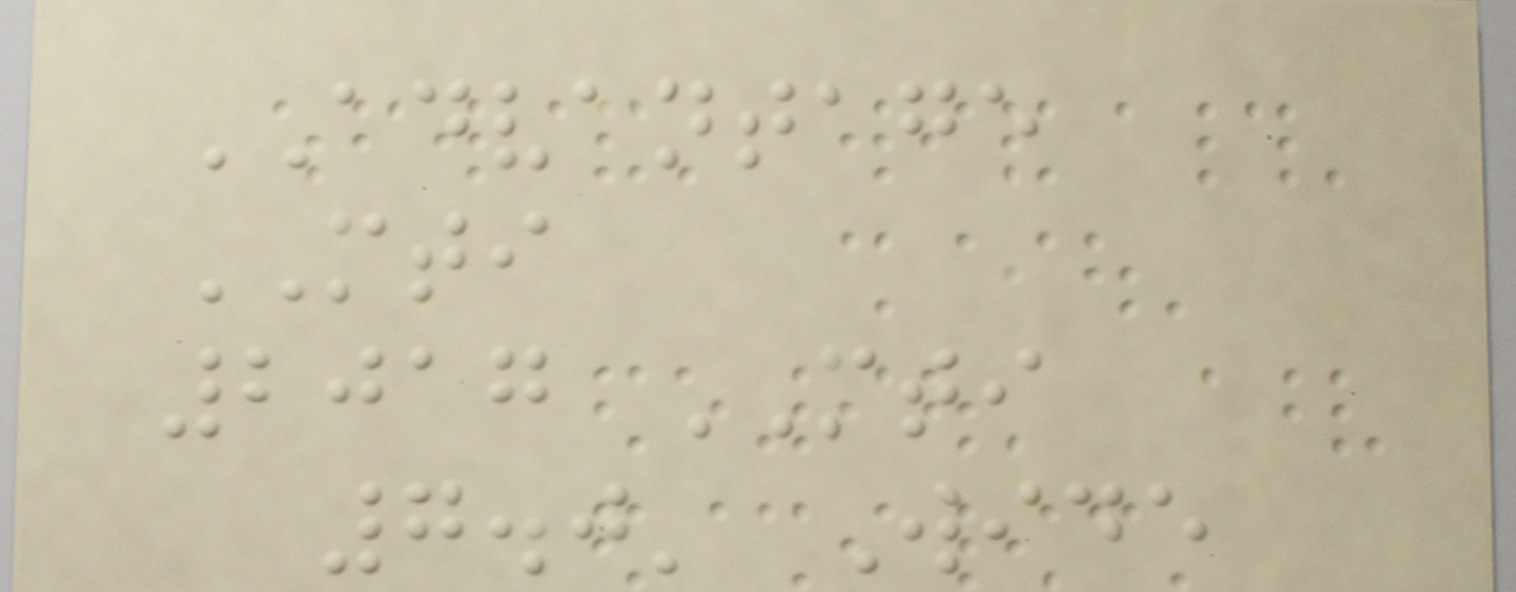ADVANTAGE
MTI
2017 MTI
7.0' Wide
